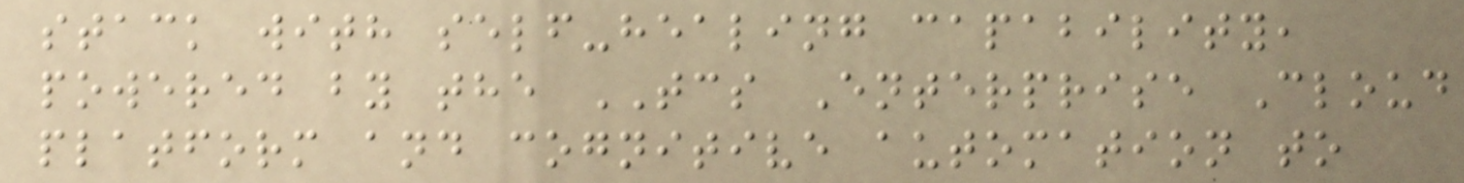stack with self-healing capability,
powered by the TCS Enterprise Cloud
platform and cognitive automation to
